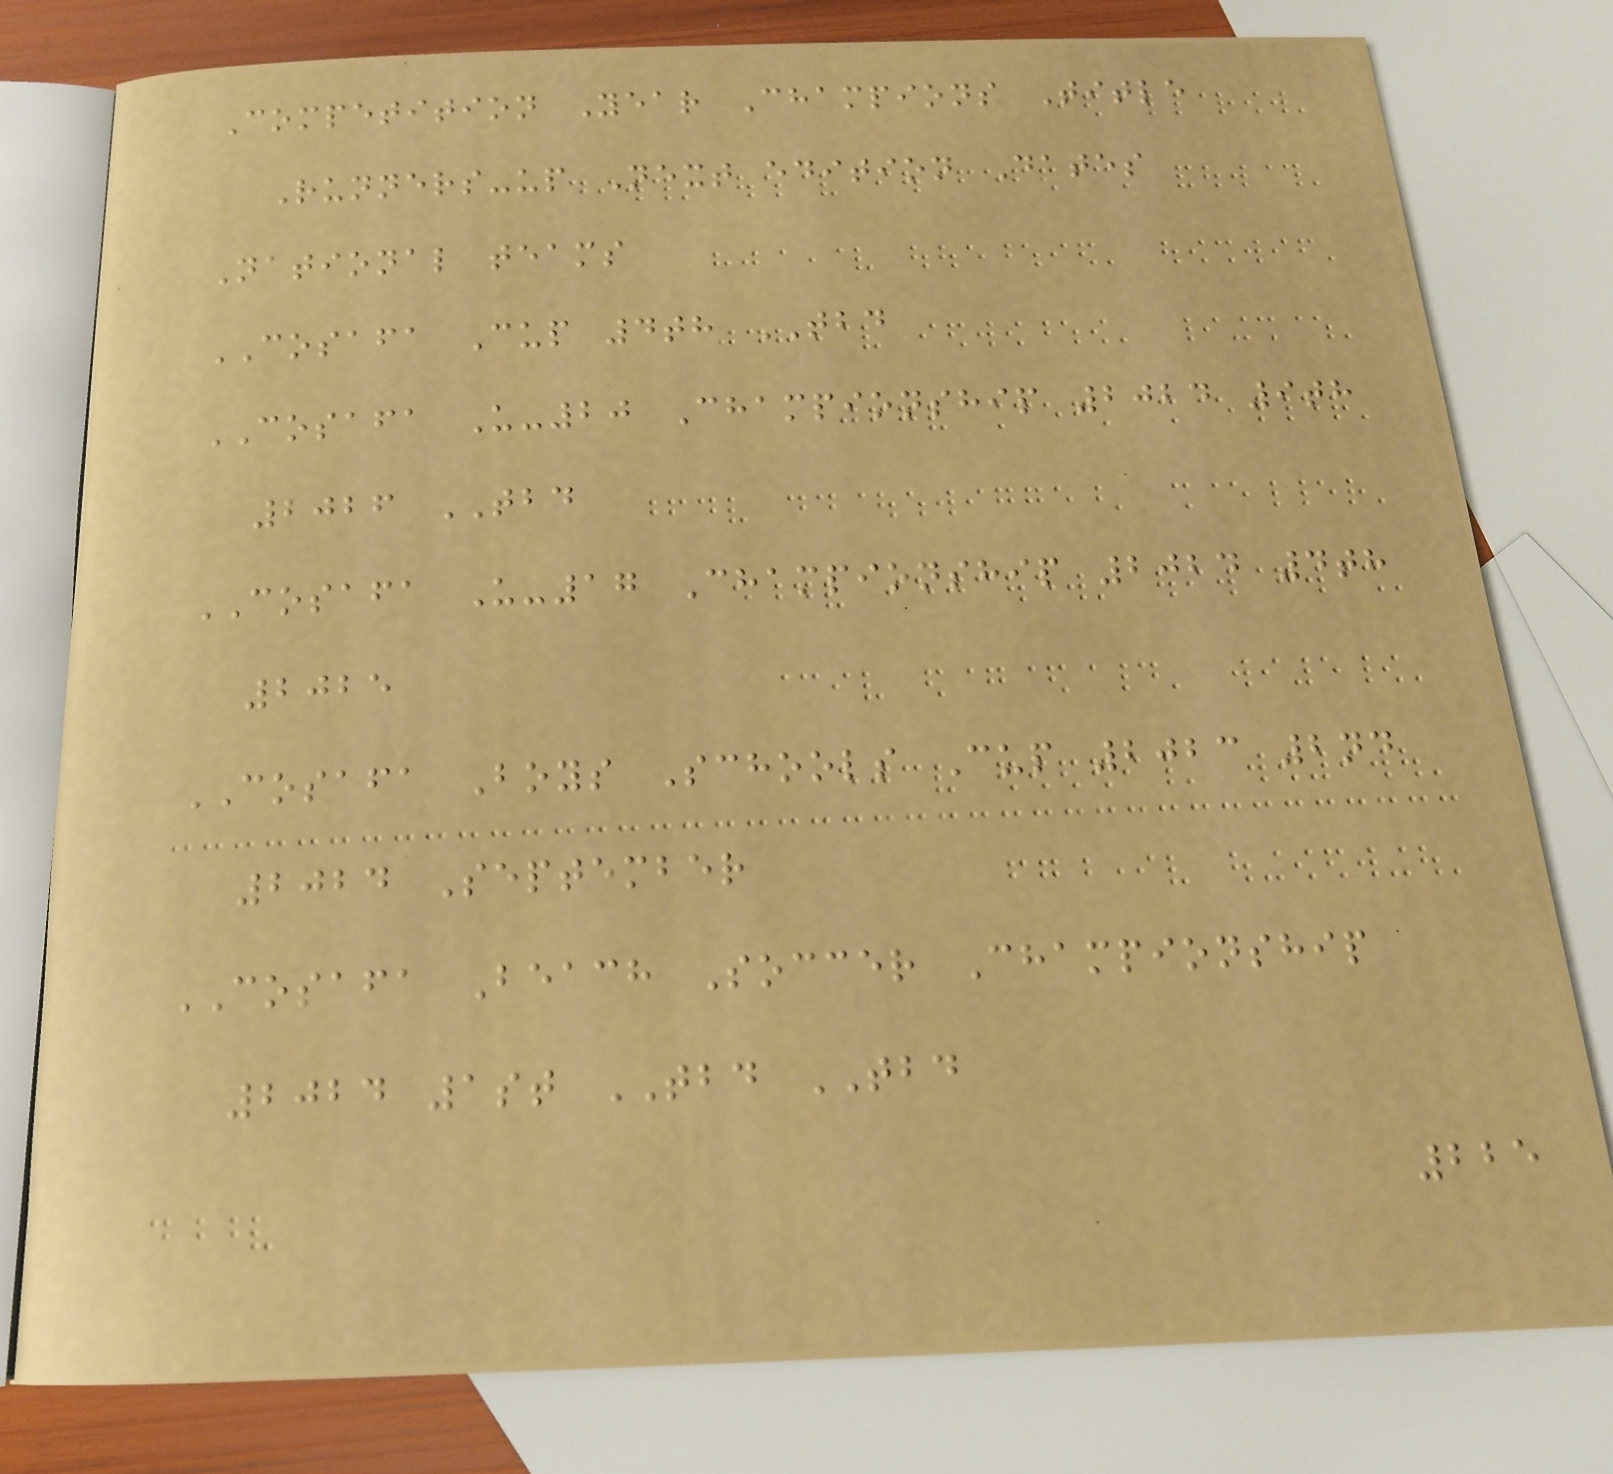Competition Year Champions Title
Runners-up Next edition Dates
National teams
COSAFA Cup 4th TBD
COSAFA U-20 Championship 2024 9th
2026 TBD
COSAFA U-17 Championship 2024 4th
2025
COSAFA Boys Schools Cup 2023 2nd
2024 September
COSAFA Beach Soccer Championship
2024 1st TBD TBD
225
